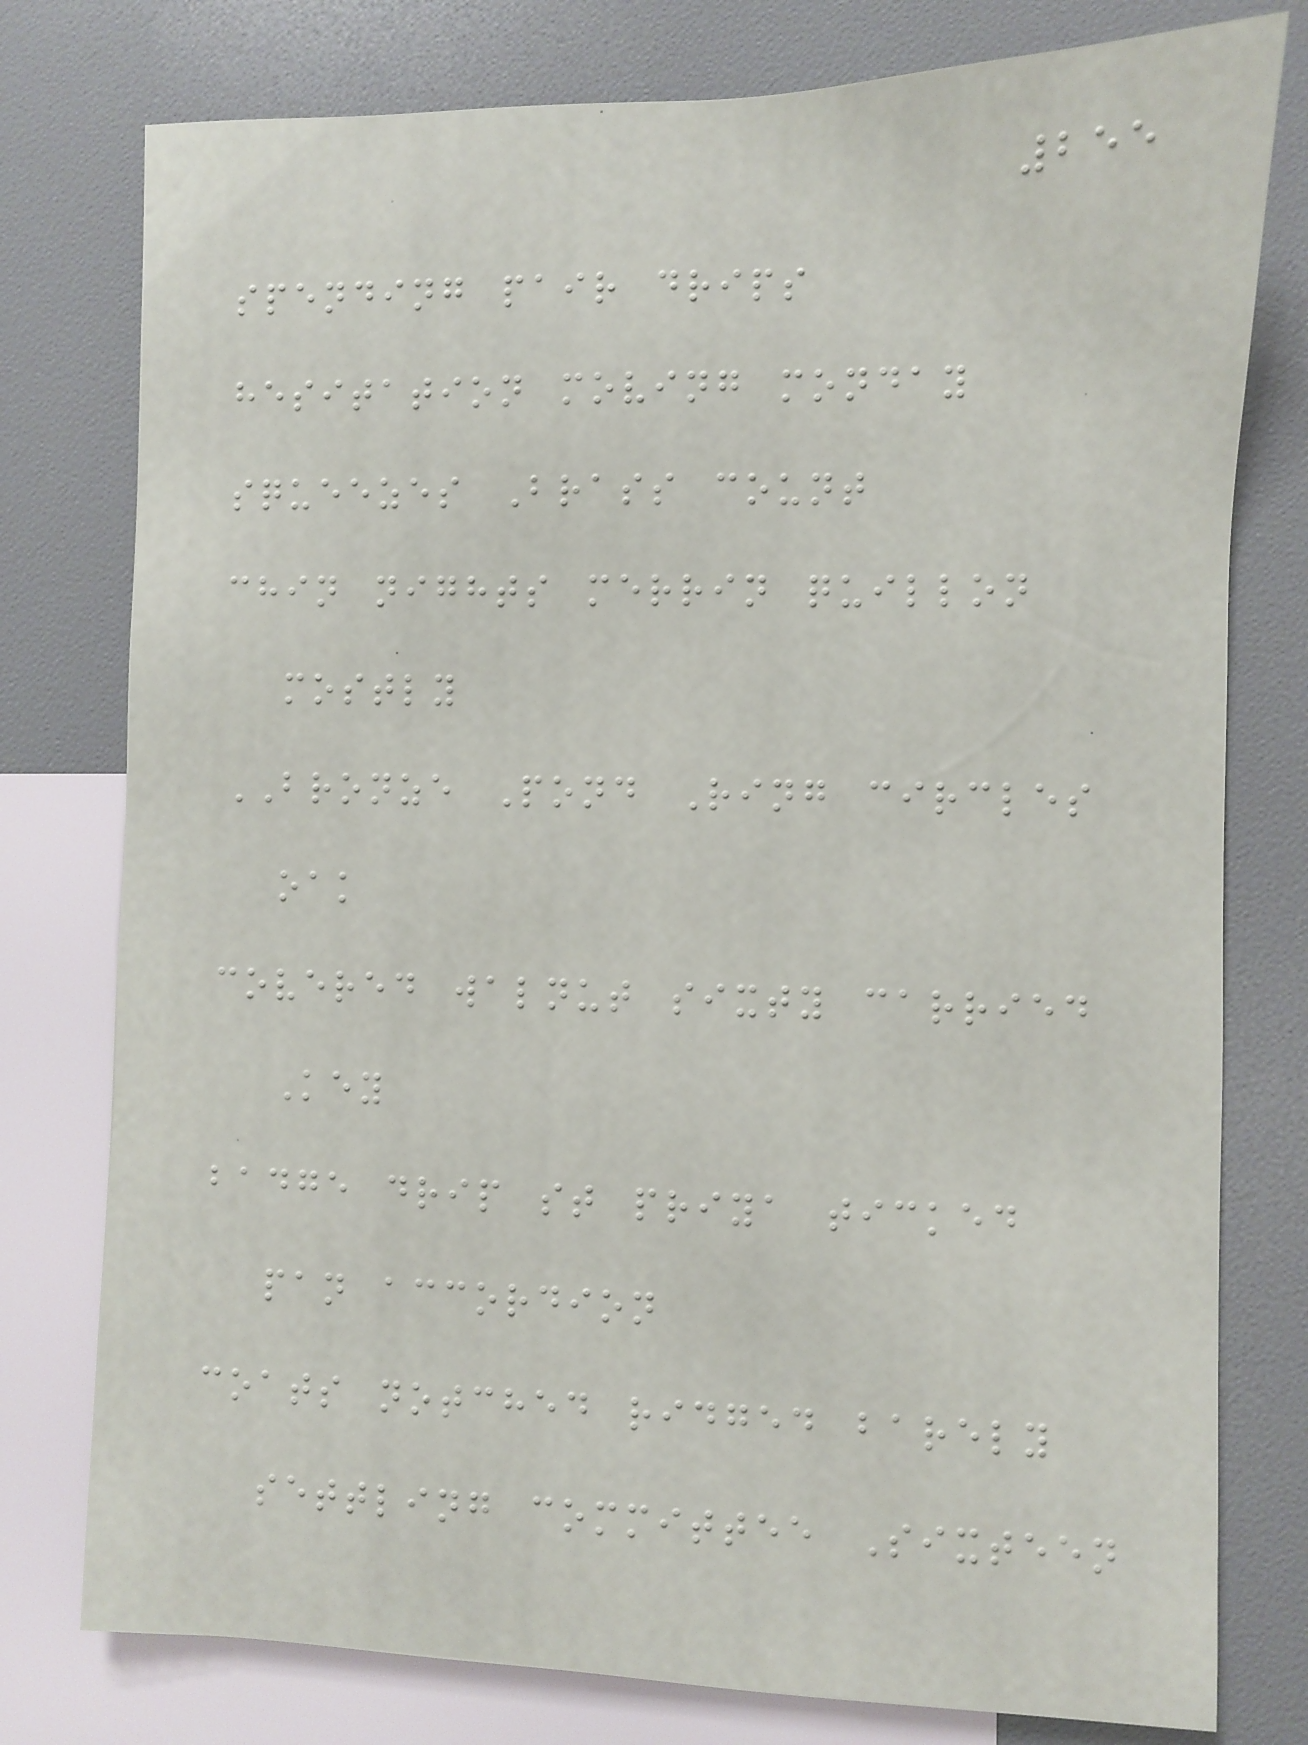255
spending pair drips
hesitation moving monday
squeezes Brass count
chin nights merrin quillon
mostly
BRONZE Pond Ring circles
oak
covered walnut sixty carried
Key
badge drip st priya ticked
pan accordion
coats notched ridged barely
settling committee Sixteen
